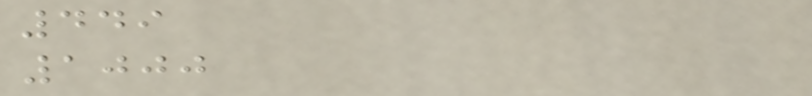449
1000
